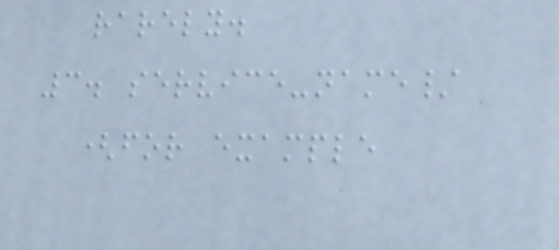rarely.
3. service-name/
(for example
